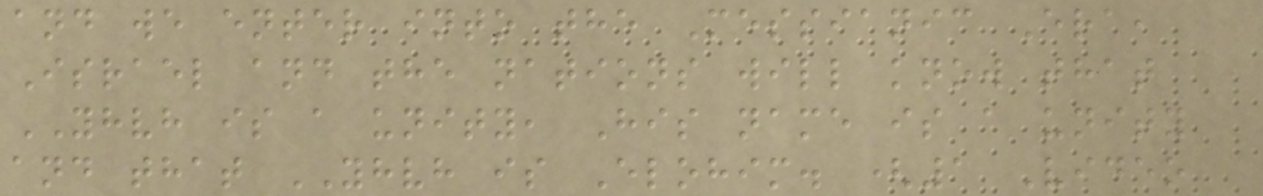and we enter into the Messianic Era,
Israel and the nations will know that
YHVH is a unity, His name is a unity
and that YHVH is Elohim. (1 Video
